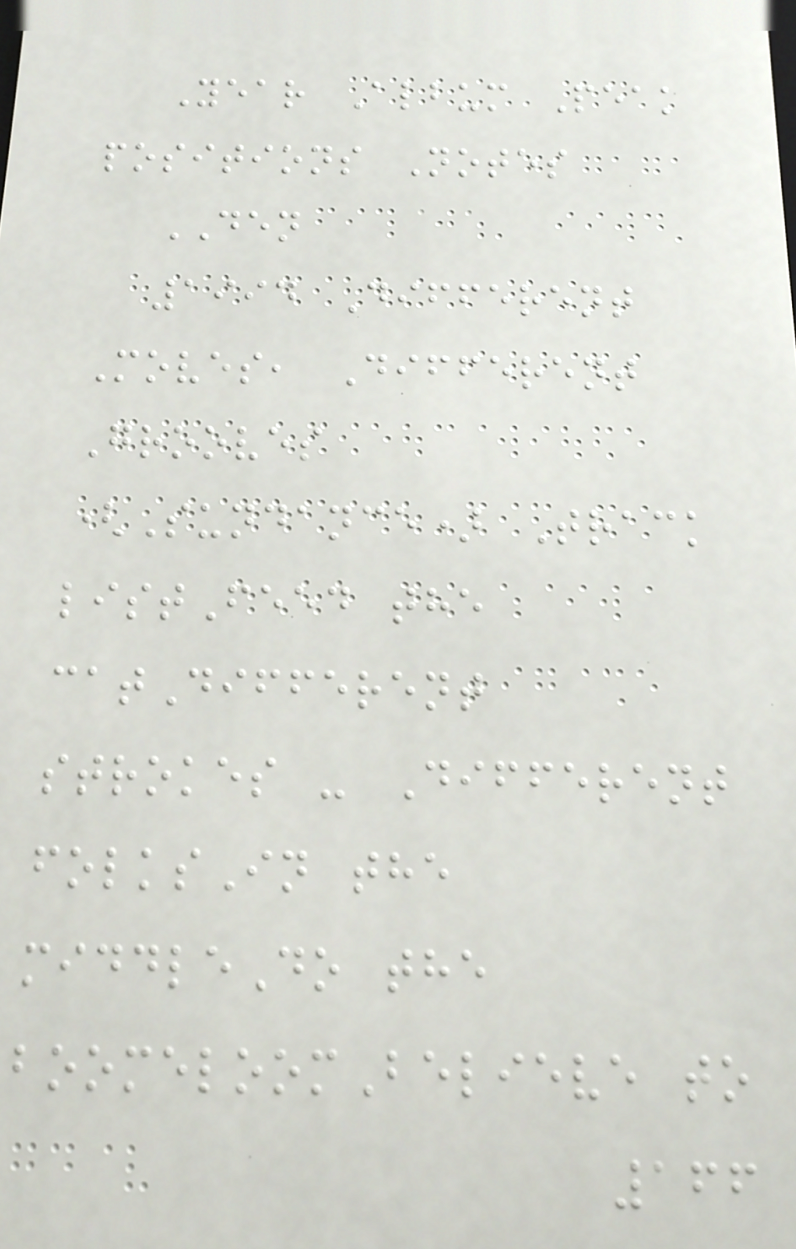Year Album Peak
positions Notes
DEN
1994 Different
Moves, Different
Grooves
(Sundance) Track
listFeed the
catDifferent
strokes - Different
folksIn the
middleDo the
boomeloomBelieve to
166
